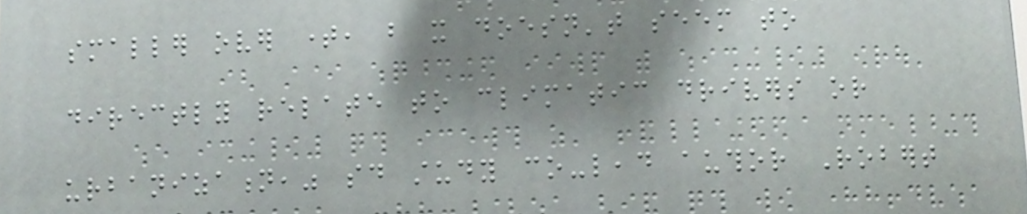smaller over time, but it doesn't seem to
directly relate to climatic drivers or
urbanization," said study co-lead author Robert
